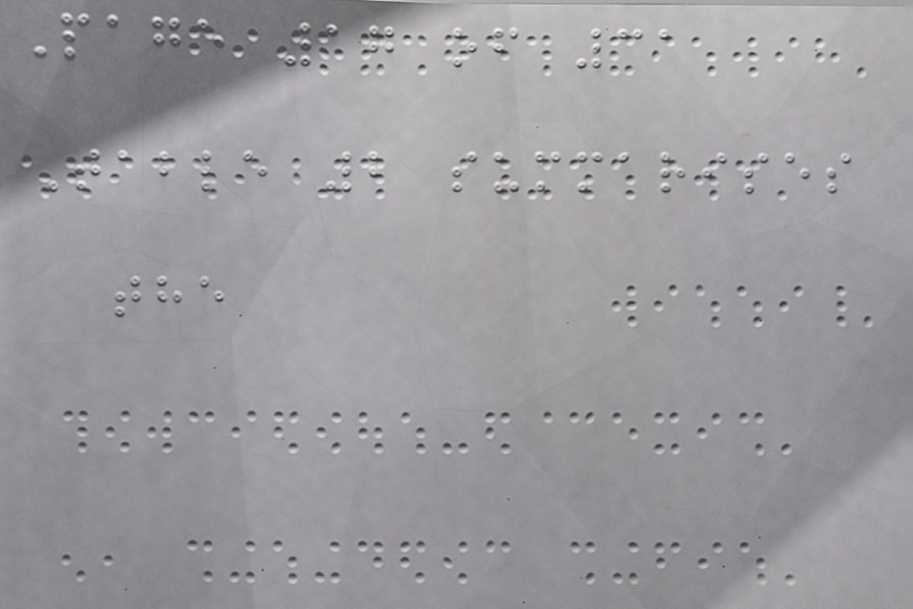Page 17 of 31
Table 2 summarises
the
